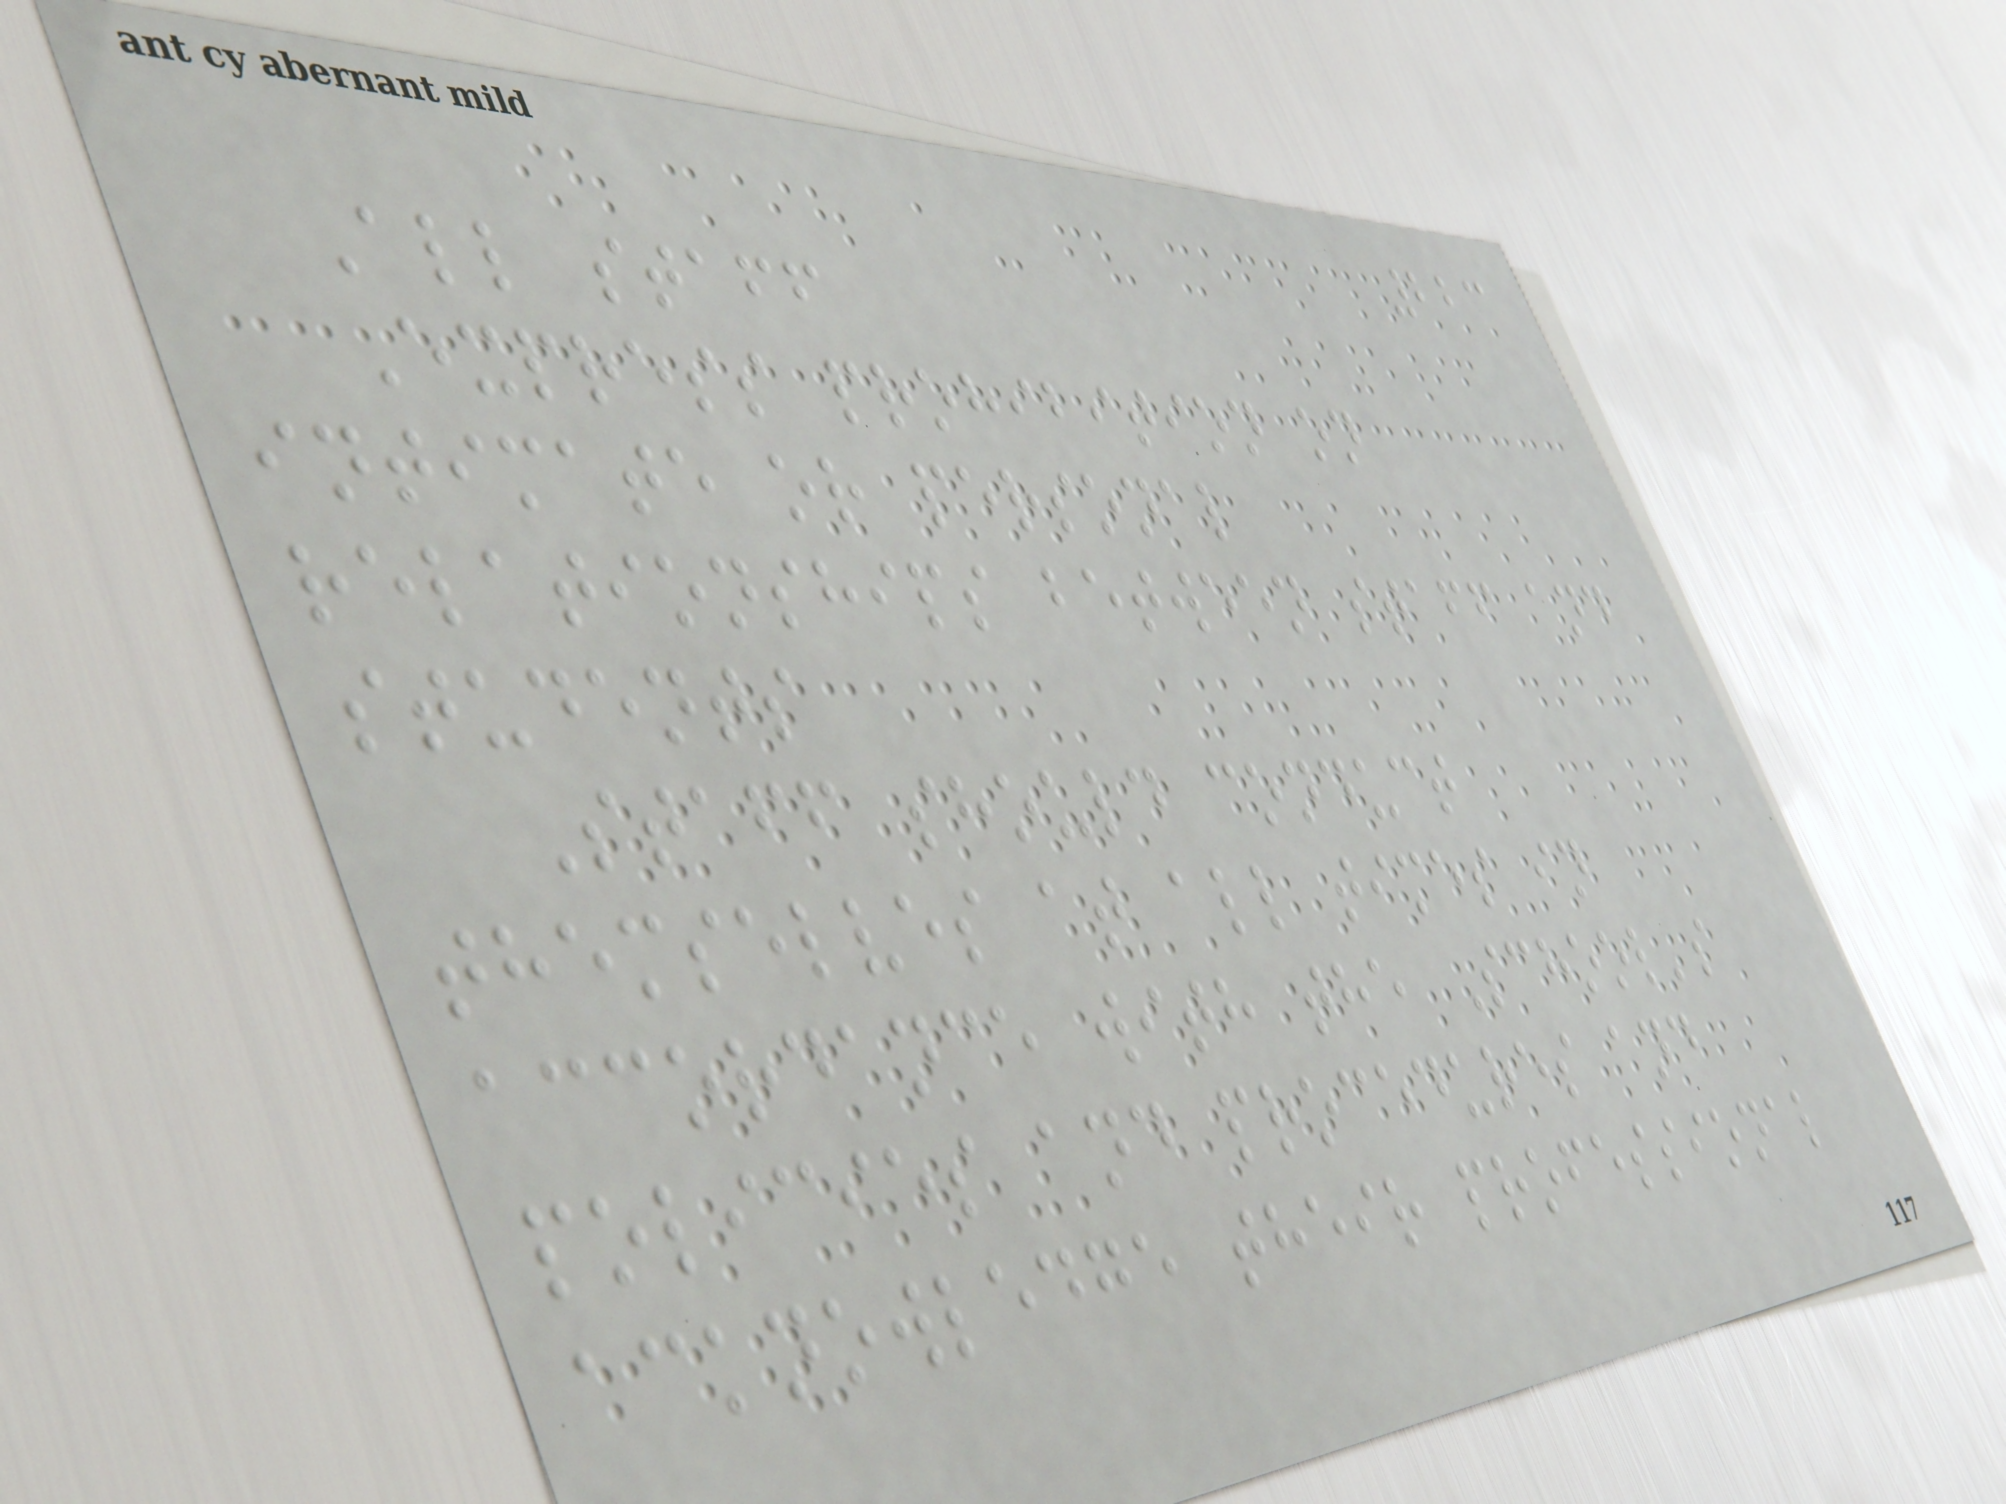223
All staff
Express prohibition on
intimate or personal
relationships between staff and
students
Staff should conduct
themselves at all times in
accordance with the School's
policies and procedures and
acknowledge their professional
